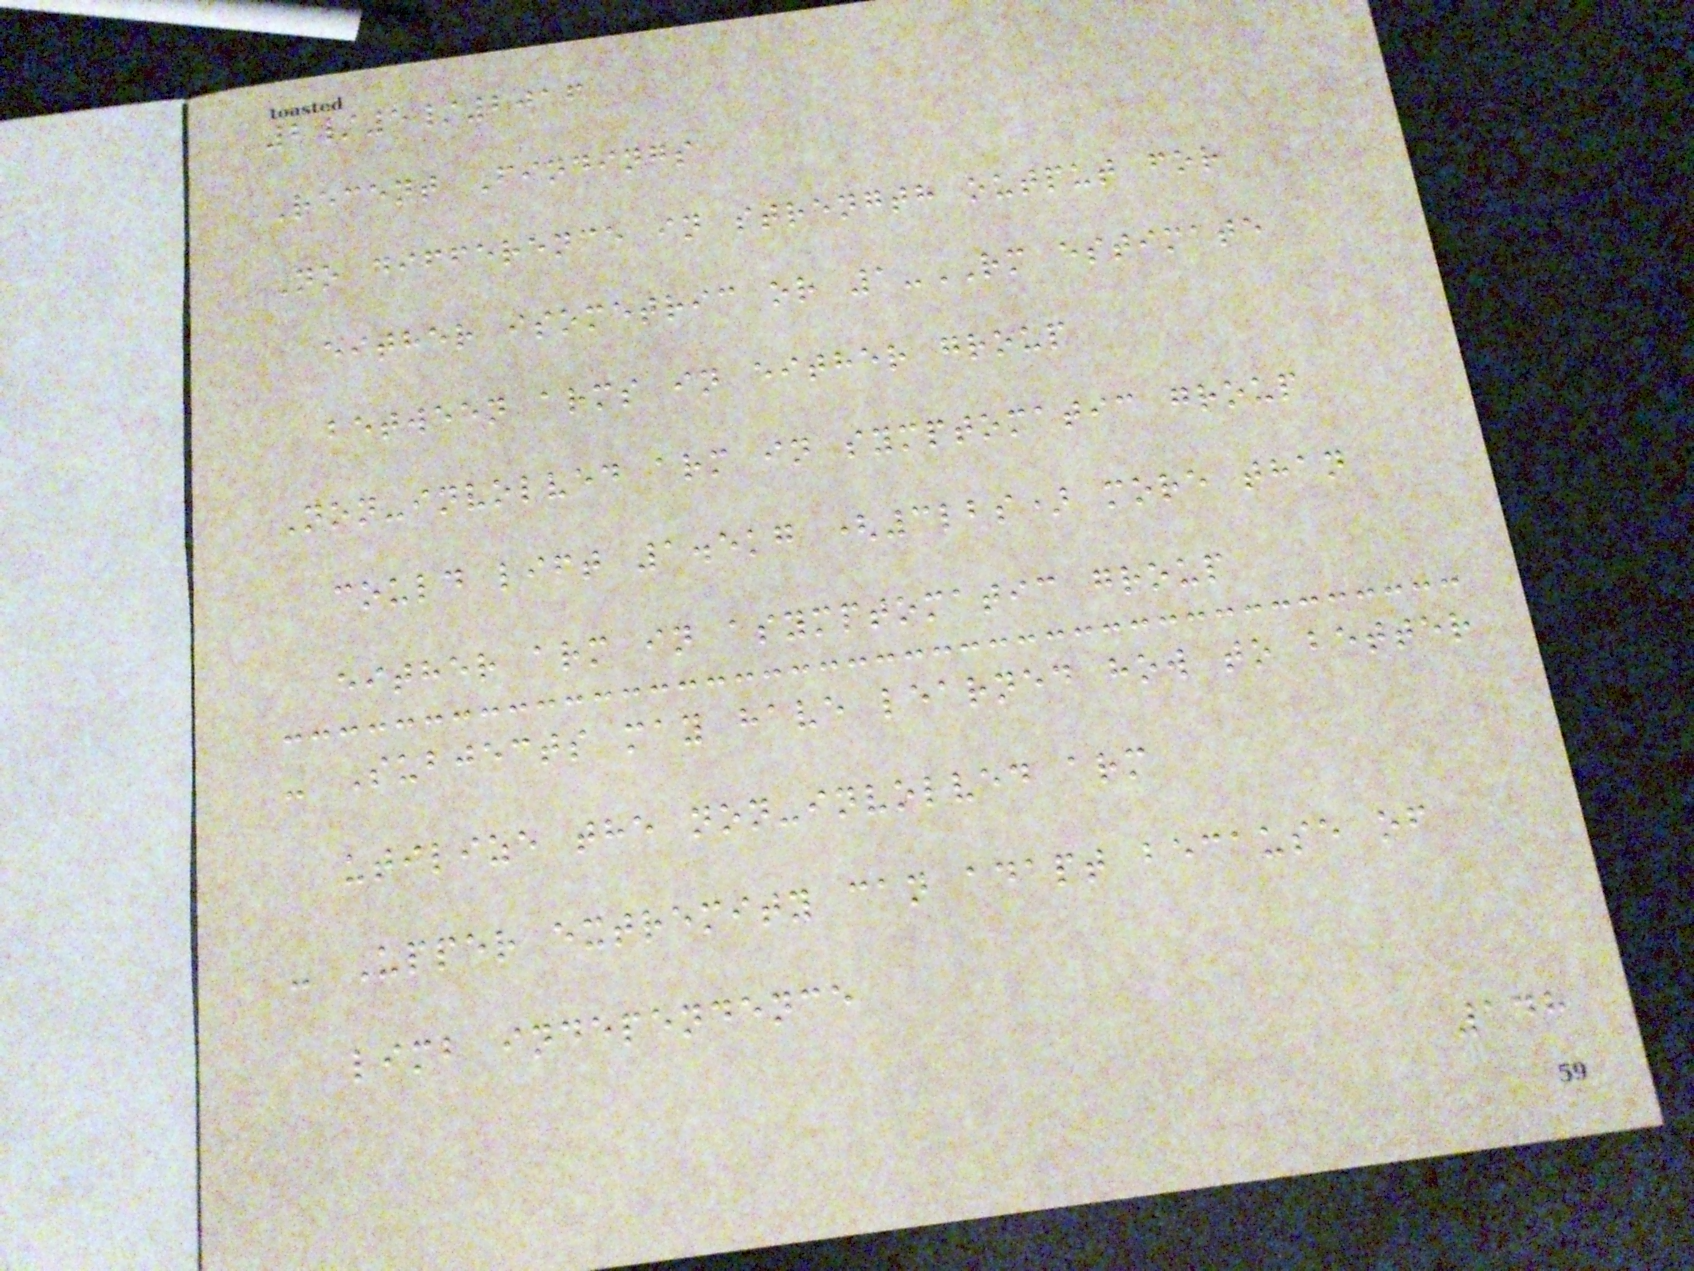2/5/2016
Recent Findings
No difference in strength output for
either isometric or 1-RM estimate
between arms in either group
Non-involved arm in symptomatic group
could lift 1.5kg (3lbs) more than
either arm in asymptomatic group
- Subjects may have learned how to better
utilize the non-involved arm
- Upper extremity can adapt because of
limb independence
148
